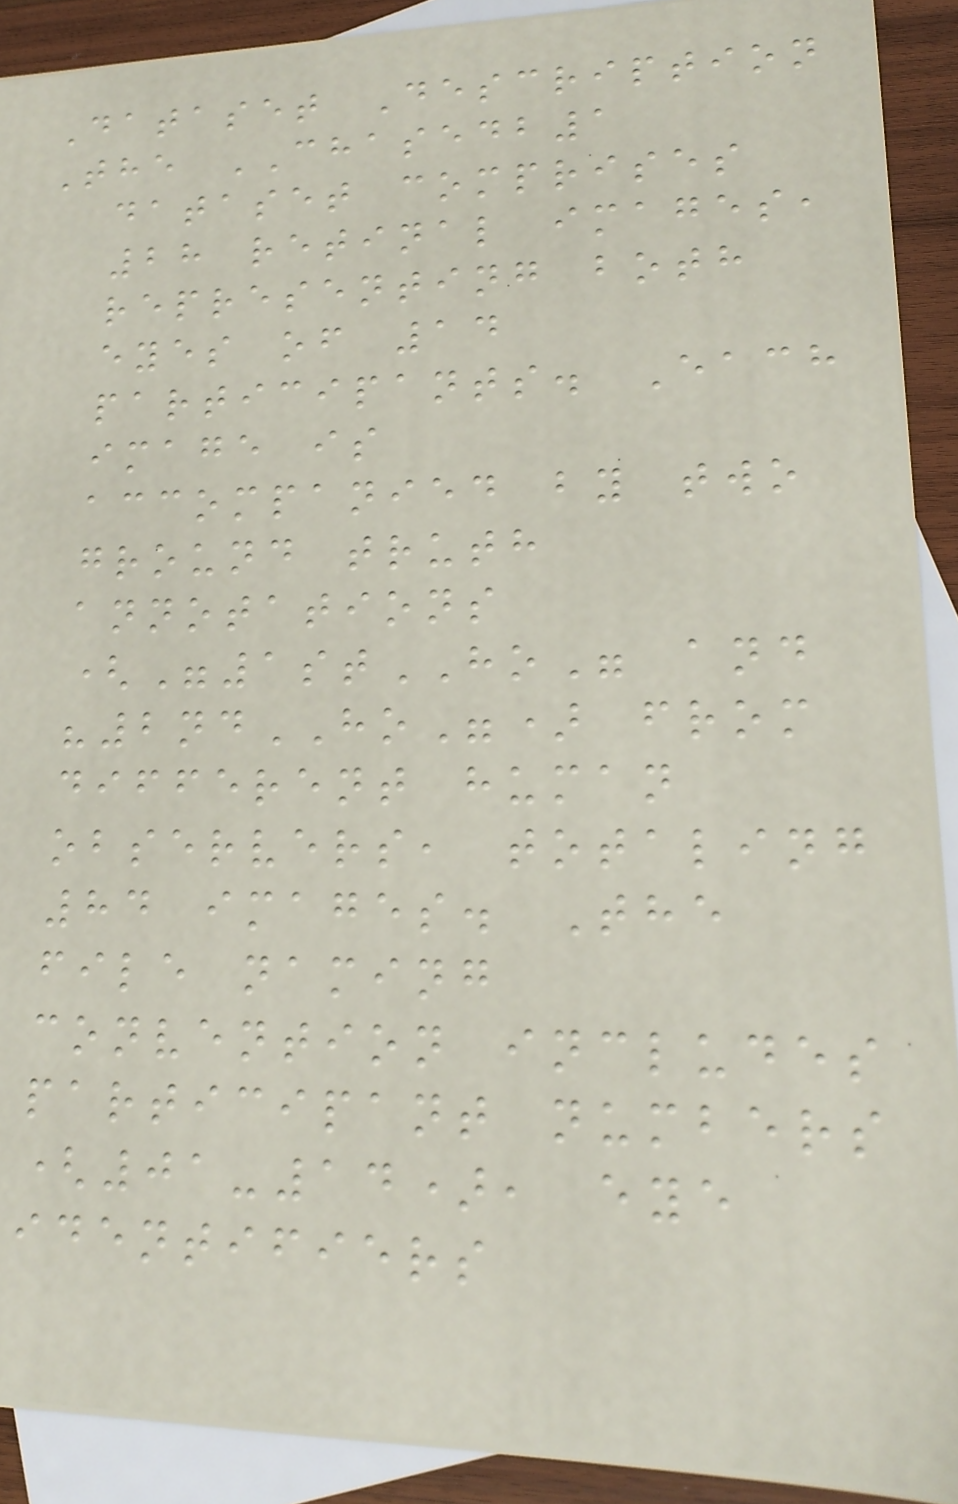Dataset Description
The CHASEDB1
dataset comprises
28 retinal images,
representing both
eyes of 14
participants. Each
image is
accompanied by two
ground truth
annotations
("1stHO" and
"2ndHO") from
different human
observers, totaling
84 images. The
file naming
convention includes
participant numbers
(01-14), eye
identifiers
